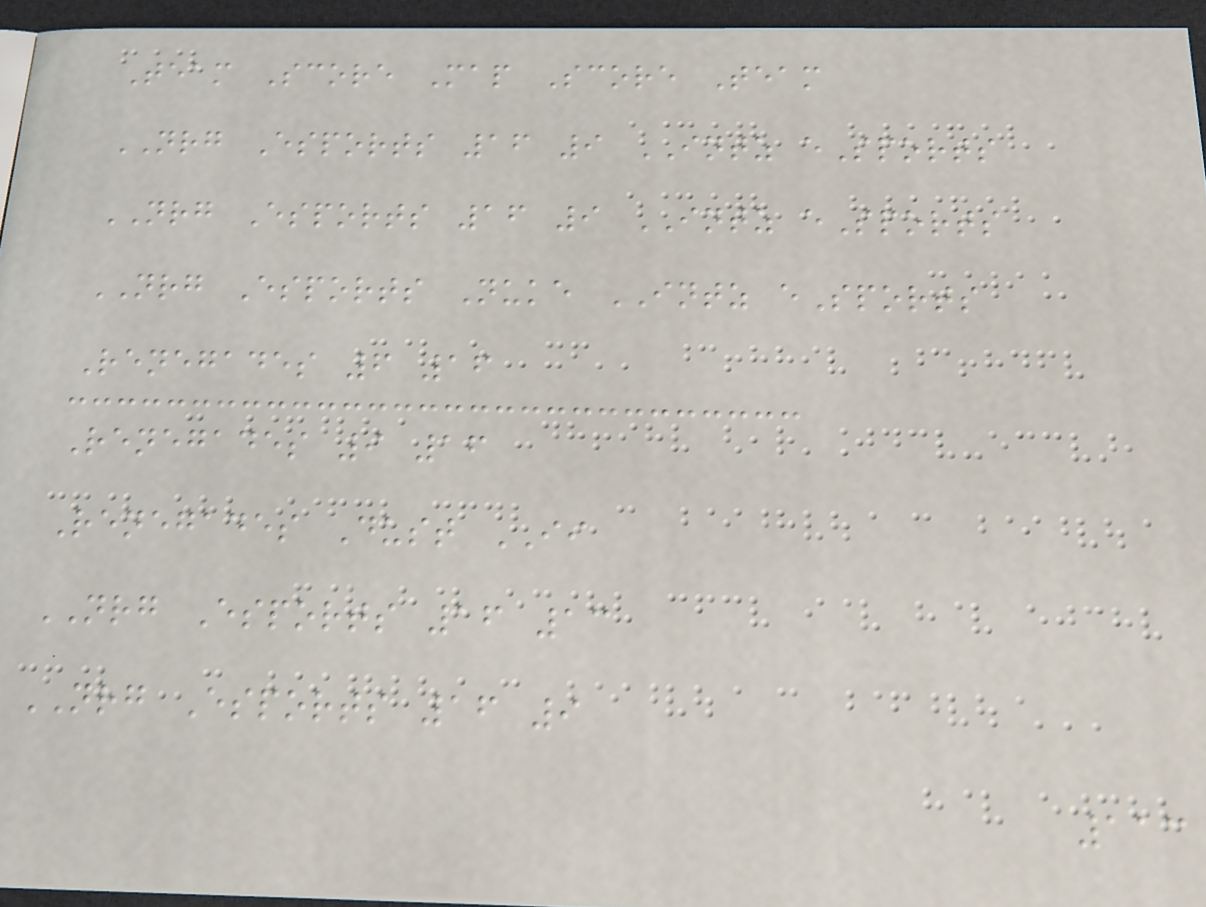Team Score Map Score Team
NRG Esports 16 9 INTZ eSports
NRG Esports 16 9 INTZ eSports
NRG Esports Nuke INTZ eSports
Renegades 6 16
Renegades 9 16
Renegades Dust II
NRG Esports 16 13
NRG Esports 16 9
113
